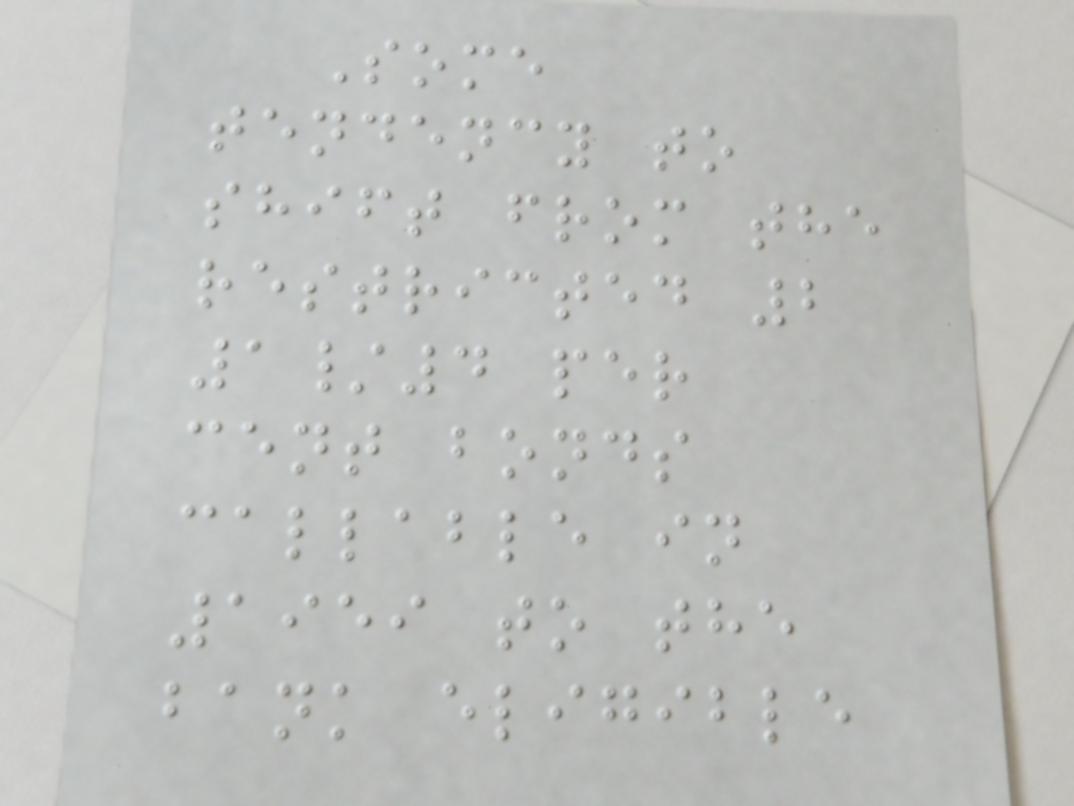Some
tendency to
shift from the
restricted 2
1/4 per
cent bonds
callable in
1959 to the
bank eligible
